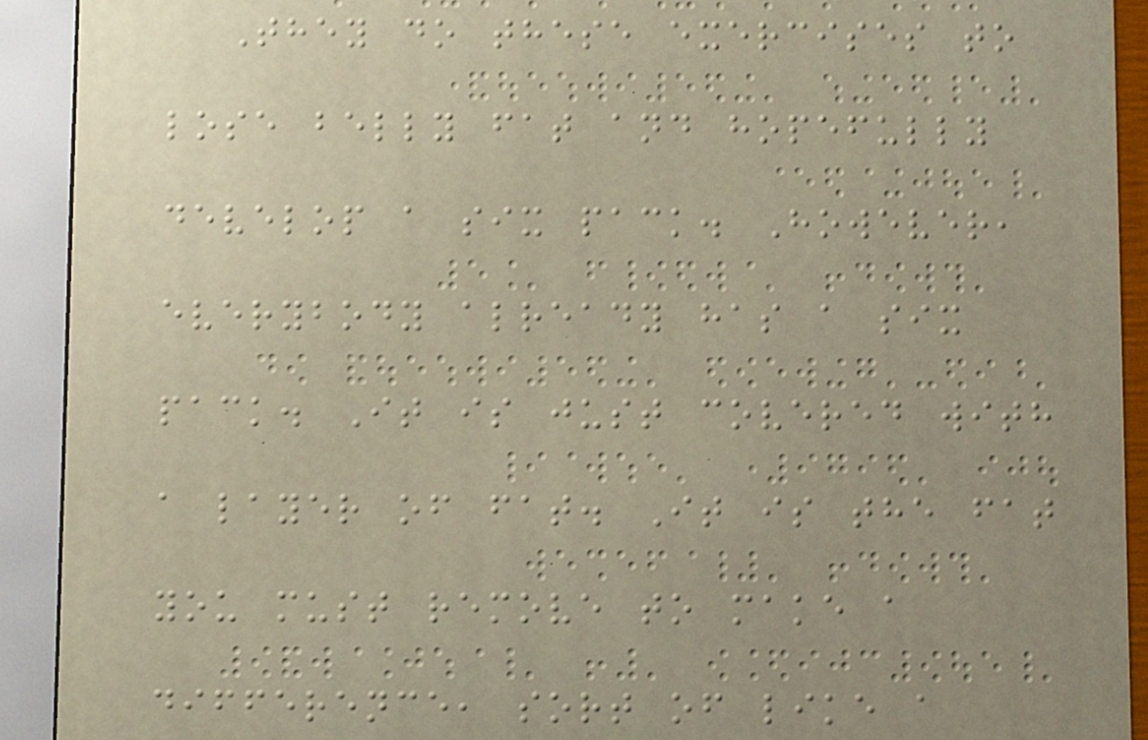They do these exercises to
lose belly fat and hopefully
develop a six pack. However,
everybody already has a six
pack. It is just covered with
a layer of fat. It is the fat
you must remove to make a
difference, sort of like a
